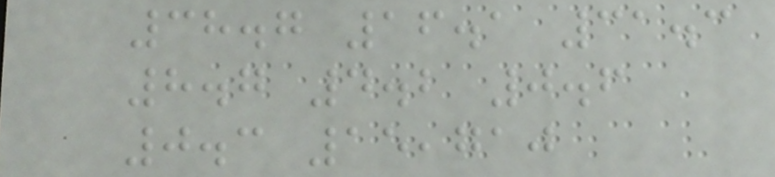38.7 16.1 31.3
8.7 4.2 0.6
0.3 15,710
